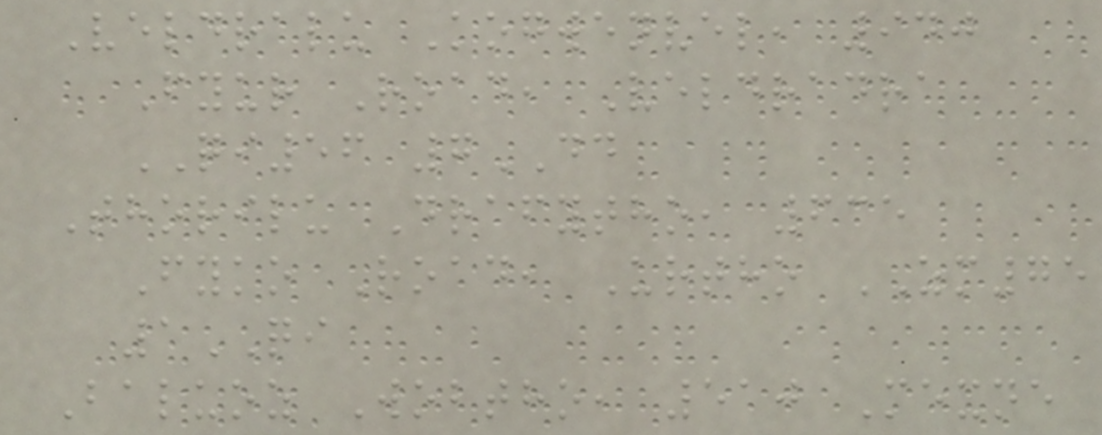Veldralu Kogwenvel, 940
Fyur Road, Veldradra
QI56 7DD
Thorilu Drafytho, 635
Fyko Road, Urtho ZM75
1QI
Baluoz Wobtho, 510 Mexne
